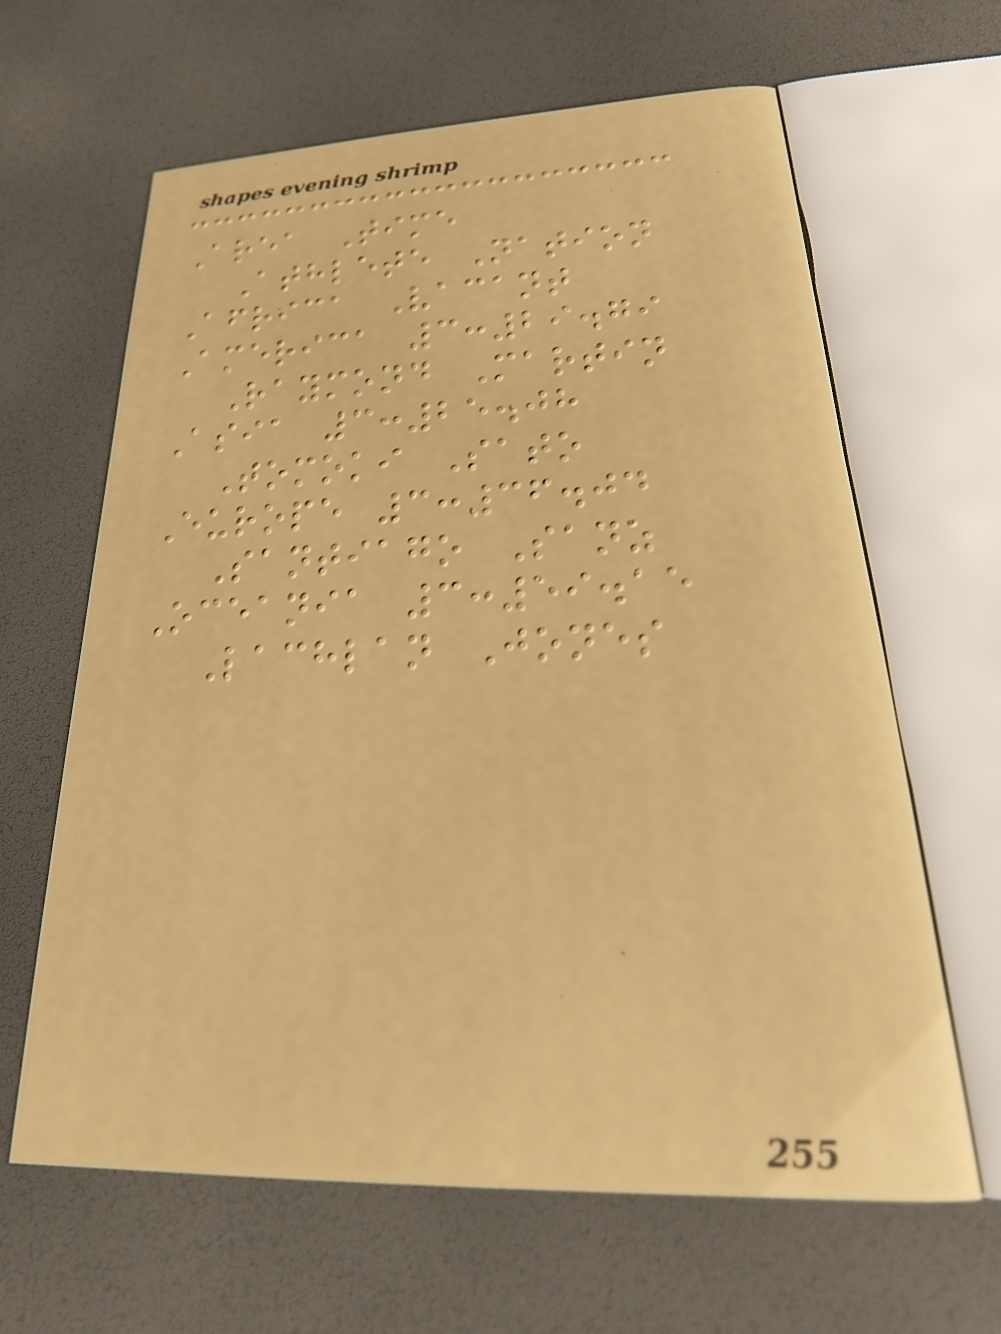Area Time
Athlete Nation
Africa Vacant
America 3:29.79
Raymond Martin
Asia 3:25.08
Tomoki Sato
Europe 3:36.04
Santiago Sanz
Oceania 3:59.15
Lachlan Jones
